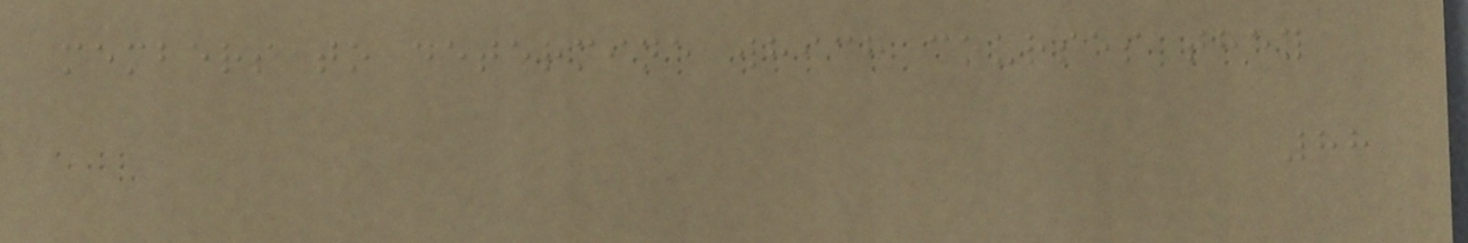members to determine which courses they
88
